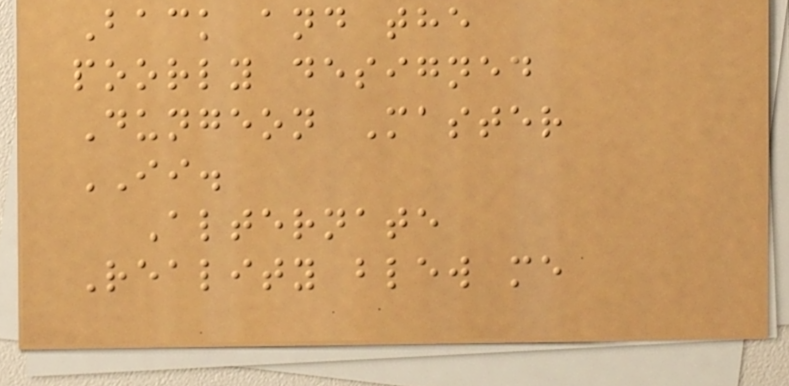Back and the
poorly designed
Dungeon Master
II.
Alternate
Reality blew me
